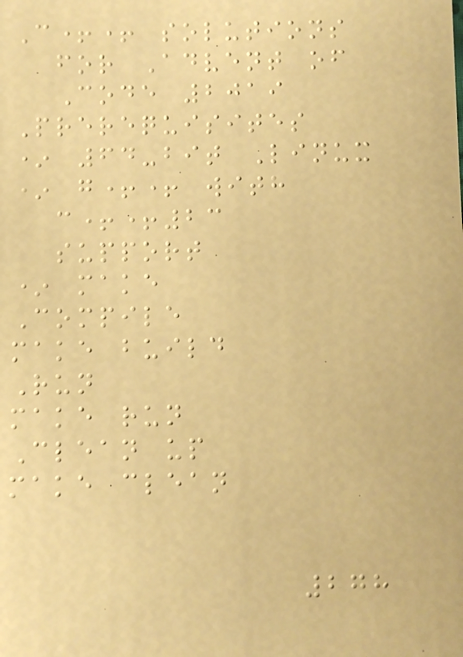C++ solutions
for Advent of
Code 2019
Prerequisites
* 64-bit Linux
* g++ with
c++23
support
* make
Compile
make build
Run
make run
Clean up
make clean
278
